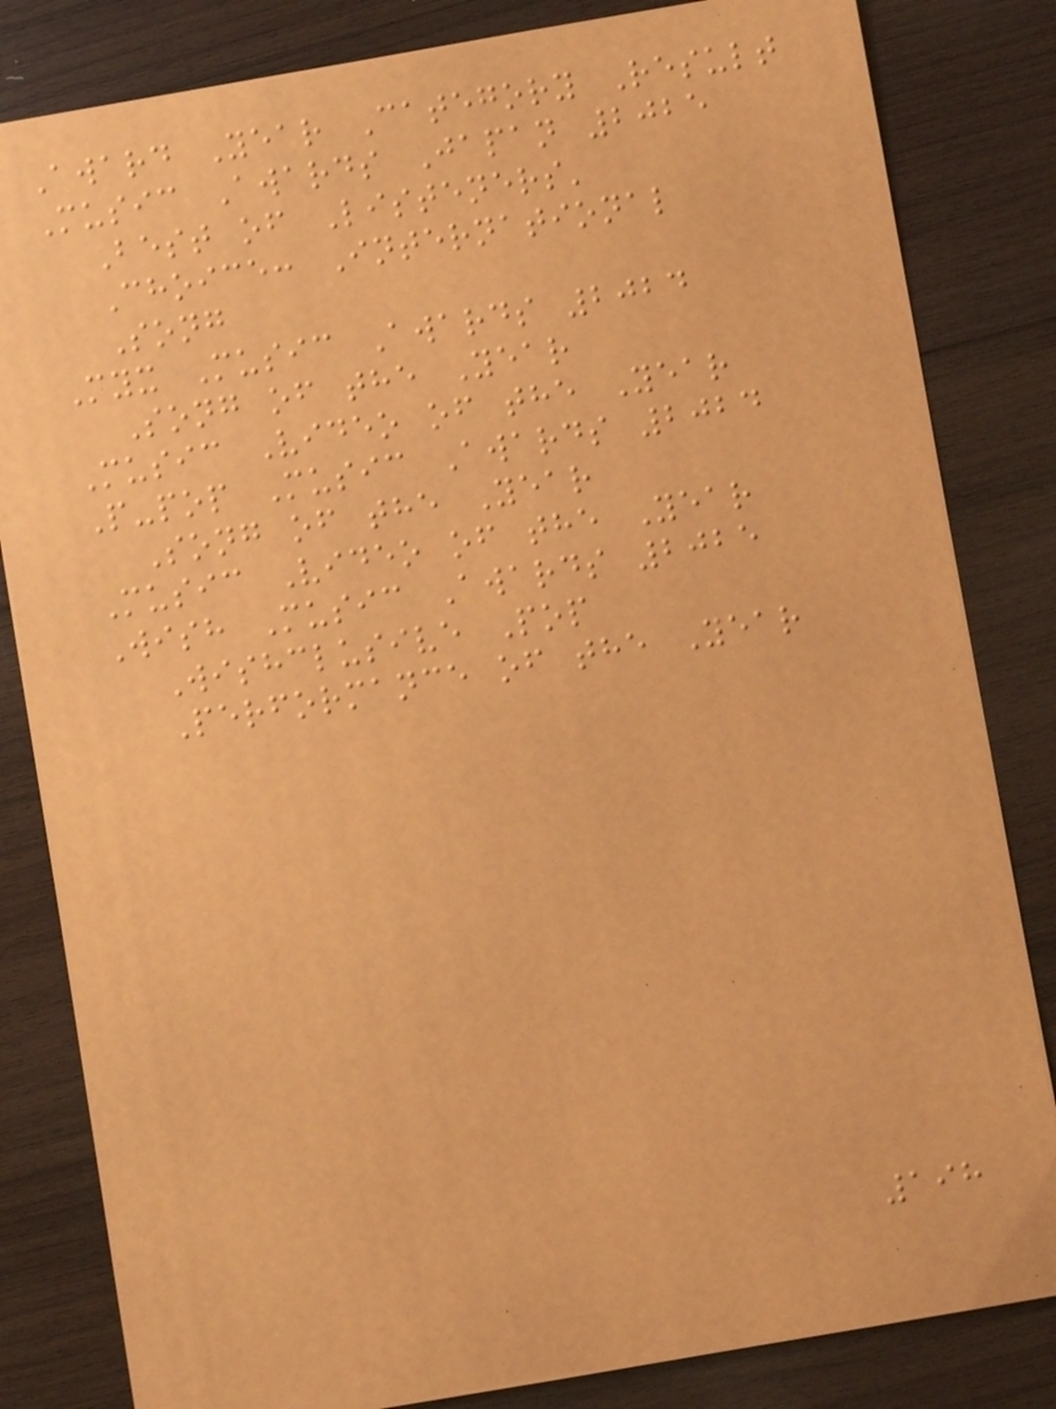Award Year Category Result
Music Awards Japan 2025
Best of Listeners'
Choice: International
Song
Myx Music Awards 2024
Song of the Year
Music Video of the Year
P-pop Music Awards 2024
Song of the Year
Music Video of the Year
Wish Music Awards 2025
Wishclusive Pop
Performance of the Year
198
